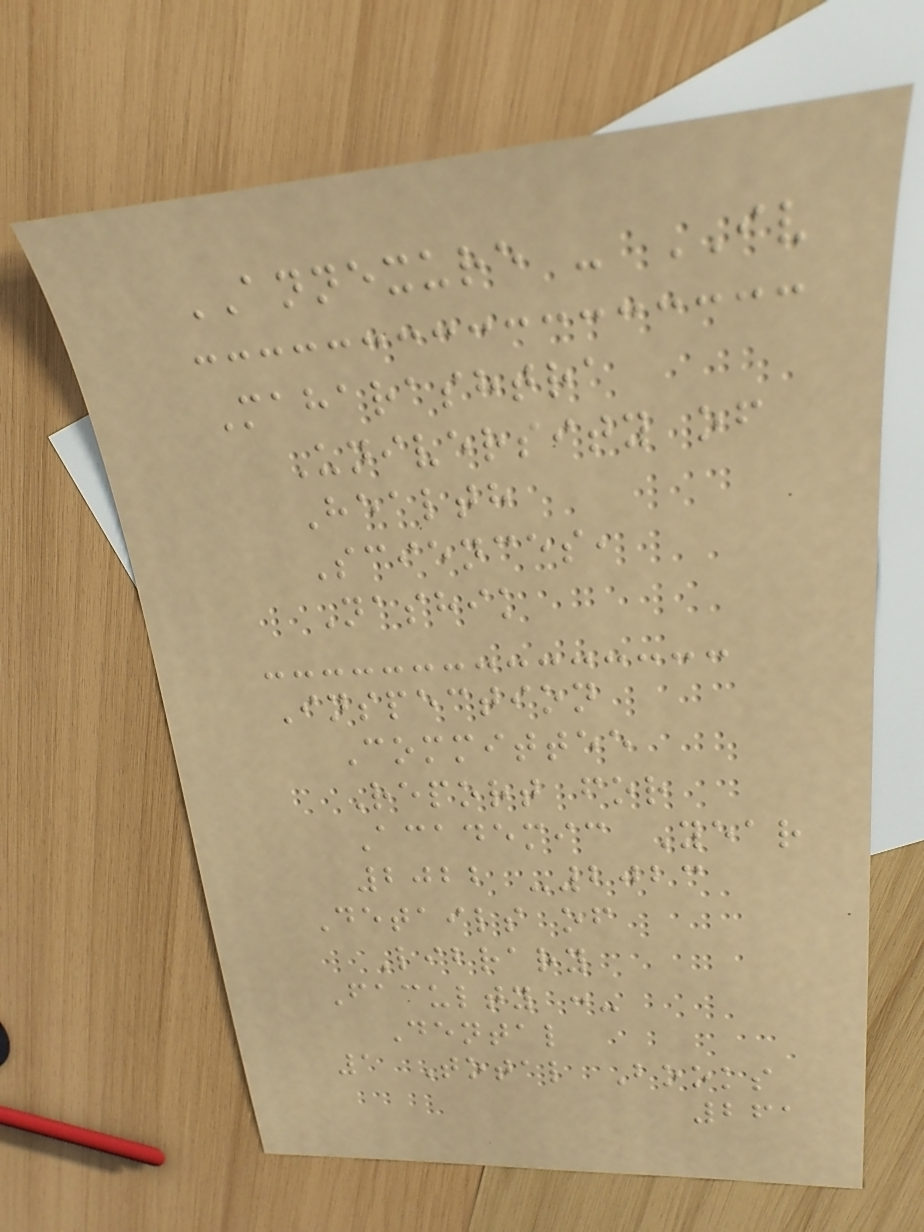ANNEXURE - IV
Maharashtra
University of
Health
Sciences,
Nashik
Inspection
Committee
Report for
Academic Year
2022 -2023
Details of
Library
Faculty :-
Dental
1 Total Books
261
